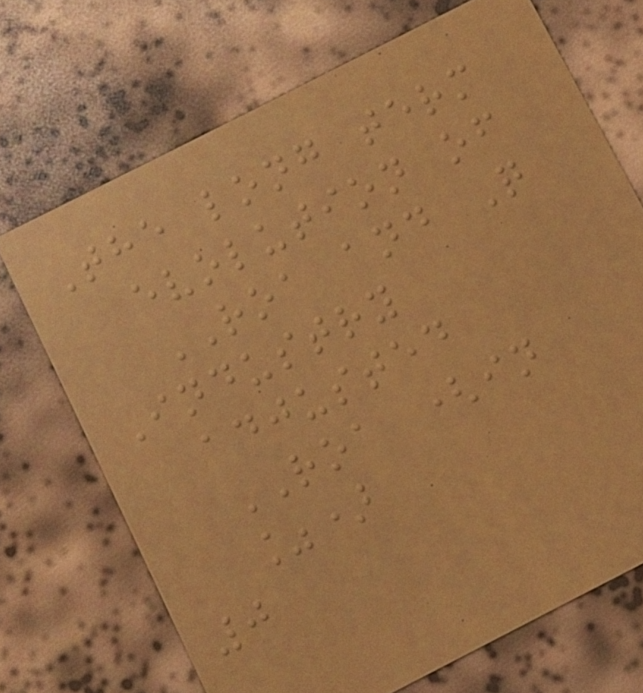The long term
evolution of
ROA and Q
Industry
adjusted
ROA (in
%)
0
